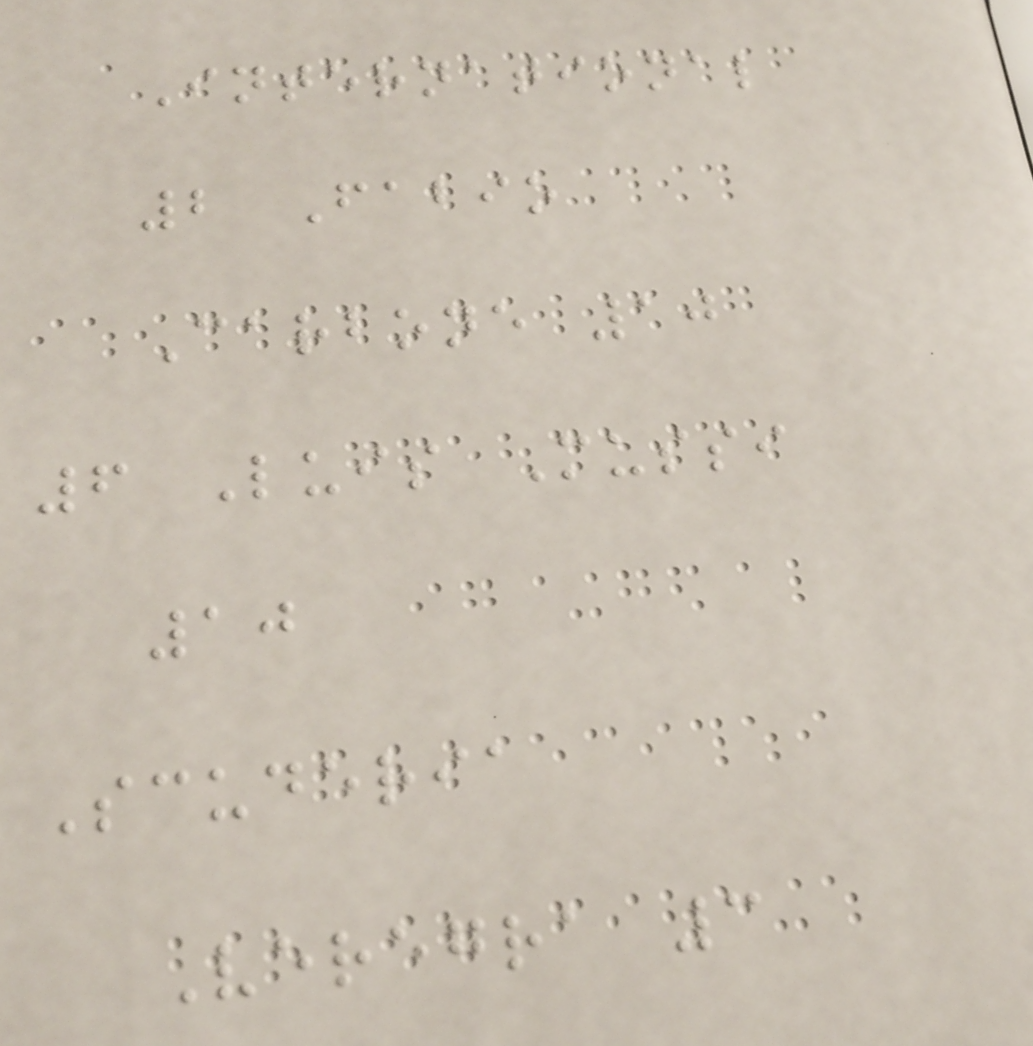International
2 Fabio
Carbone 10
6 Luis Mussi
10
Scuderia
Veregra 3
